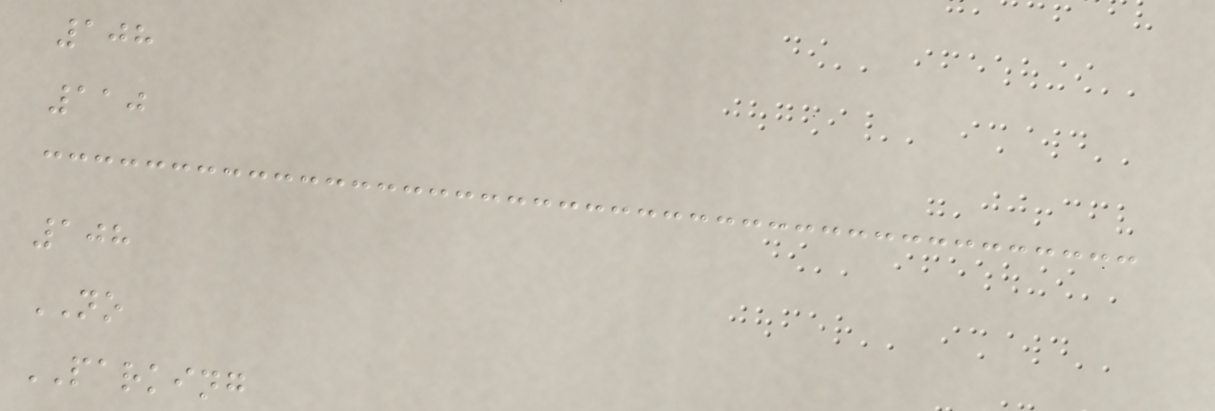108
110
108
NO
PARKING
